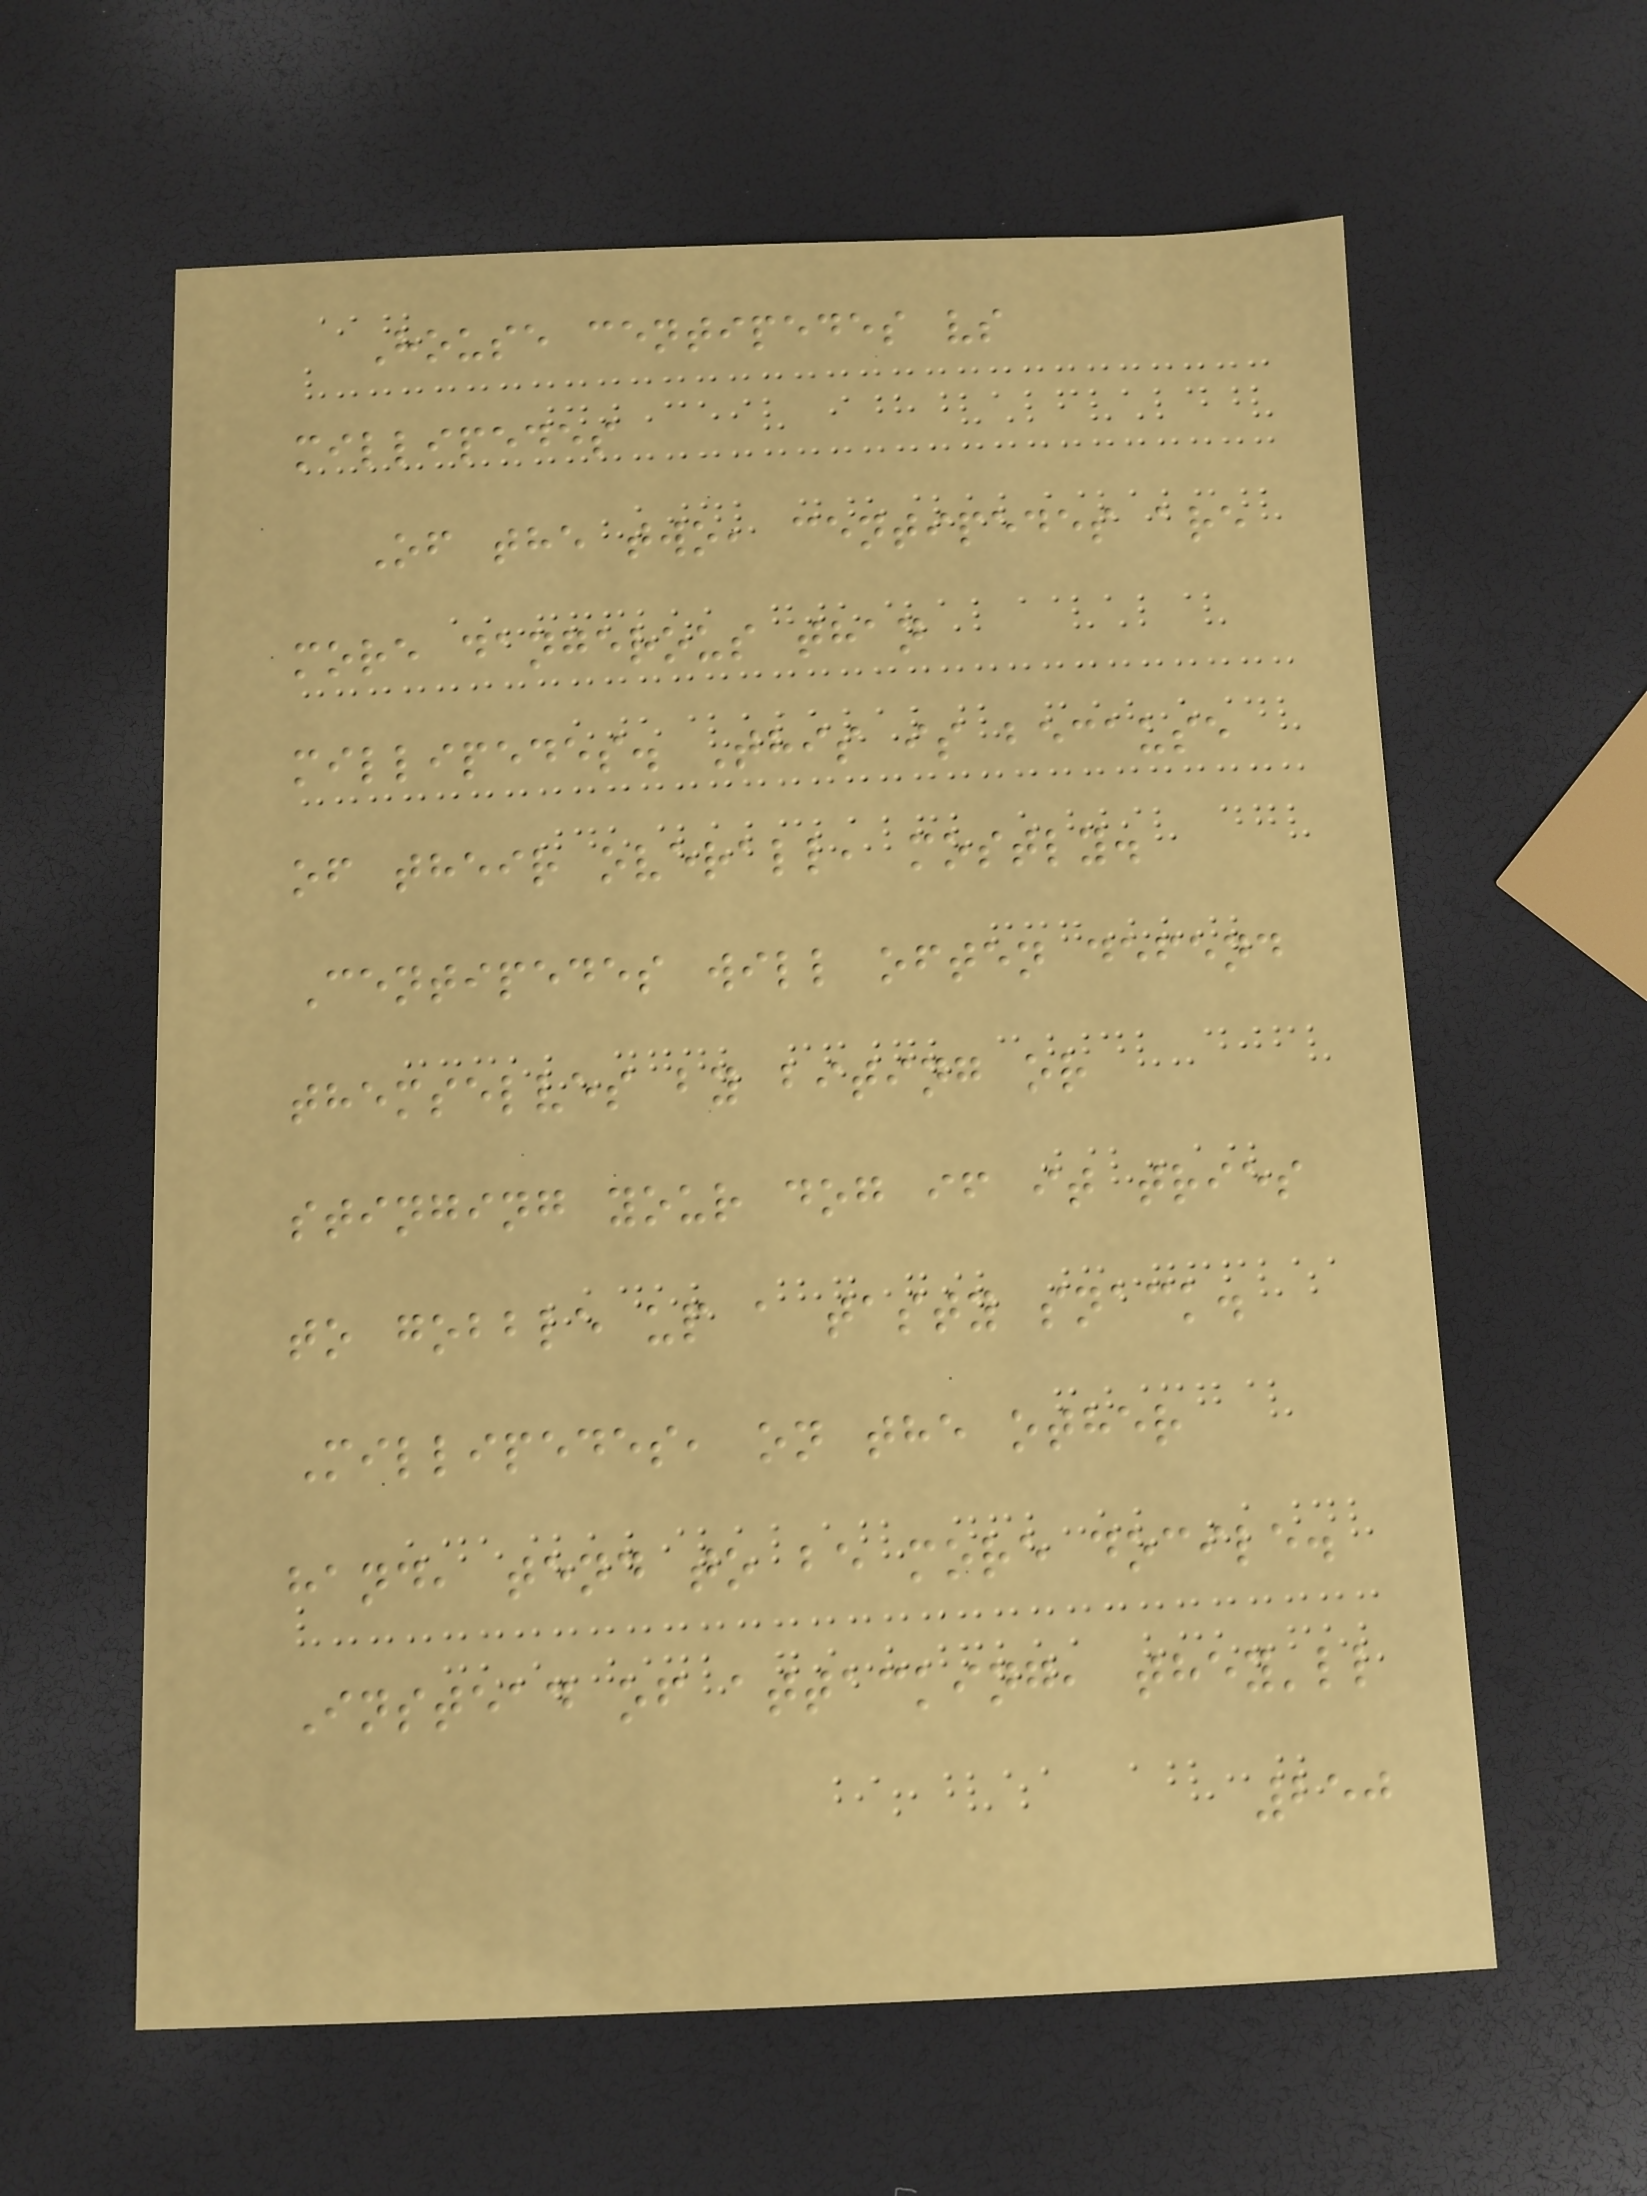House centipedes vs
millipedes
Of the two, centipedes are
more dangerous than
millipedes. This is because
of their overall, mostly.
Centipedes will often defend
themselves by biting or
stinging your dog if it tries
to gobble up a tasty snack.
Millipedes, on the other
hand, tend to be more docile.
Instead of attacking, they'll
250
